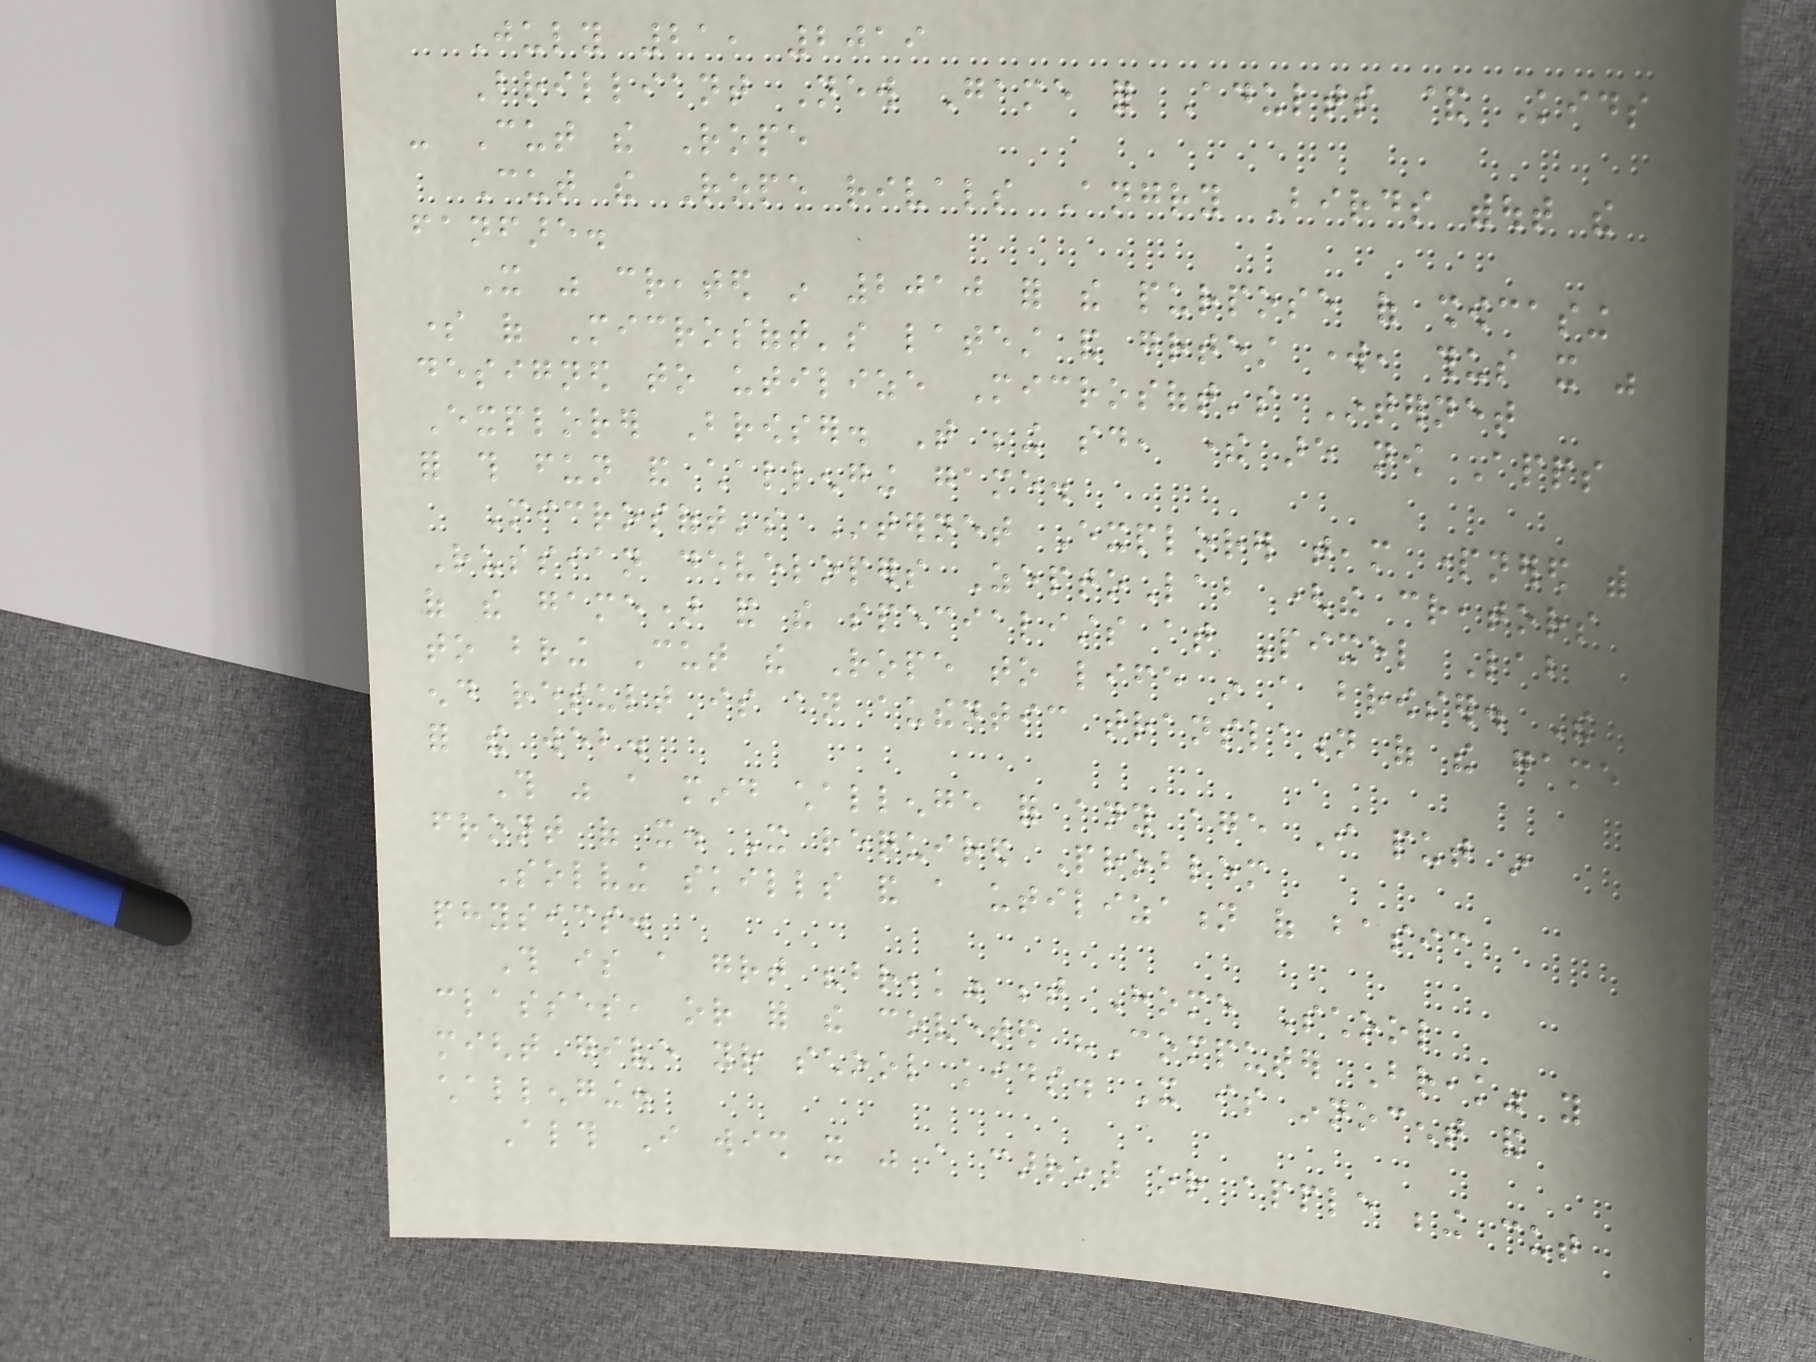July 21, 2019
Brilliant New Game for Adults & Kids
- Cut the Rope
Cut the Rope rivals Angry Birds without the
fanfare.
It was created in 2010 for the purpose of showcasing
some of Microsoft's latest and greatest work, thus it was
designed to utilize Microsoft's Internet
Explorer Browser. That being said, there are now Apps
for this fun and challenging game.
Microsoft's Internet Explorer team partnered with
Russian developers ZeptoLab (the creators
of the game) and the specialists at Pixel Lab
to bring Cut the Rope to life in a browser. The
end result is an authentic translation of the game
for the web.
This was a mind challenge for any age I put in
front of it. It required Problem
Solving skills and a utilization of basic
physics.
This is a great "break" between Home School
classes, or for the coveted "Computer Break" you
might give your school kids. It is innocent and
challenging.
Although I wish it was a carrot or apple being cut
